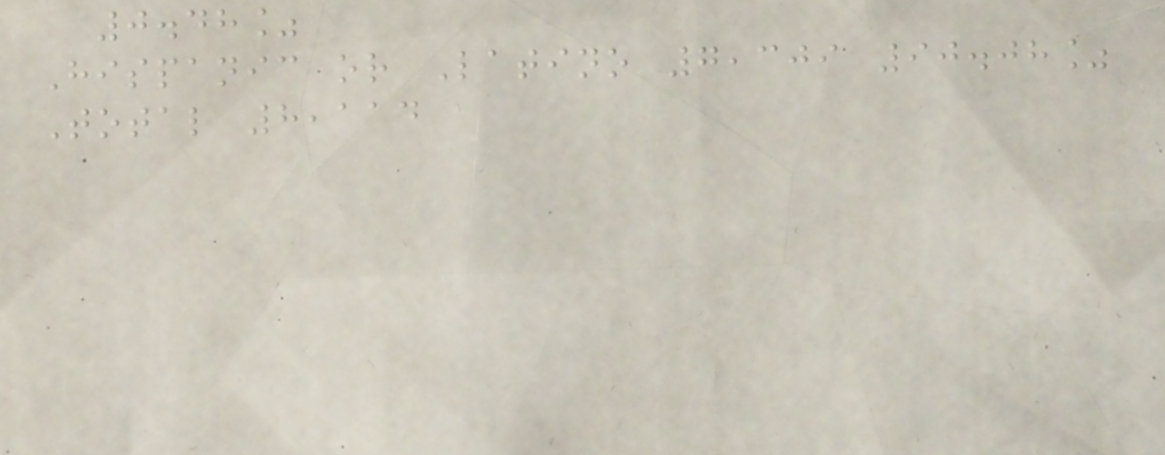0.48%
Hispanic or Latino 7,309 90.08%
Total 8,114
